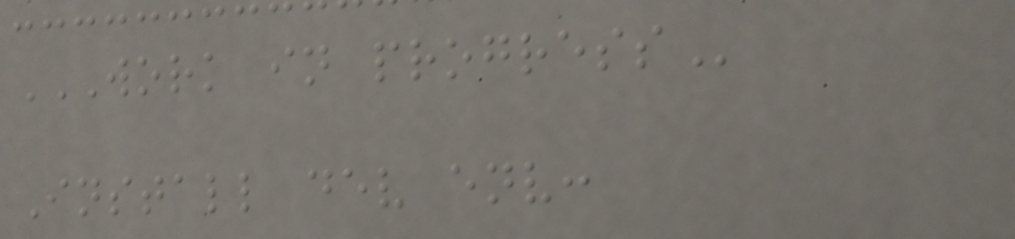WORK IN PROGRESS
Install dev env:
